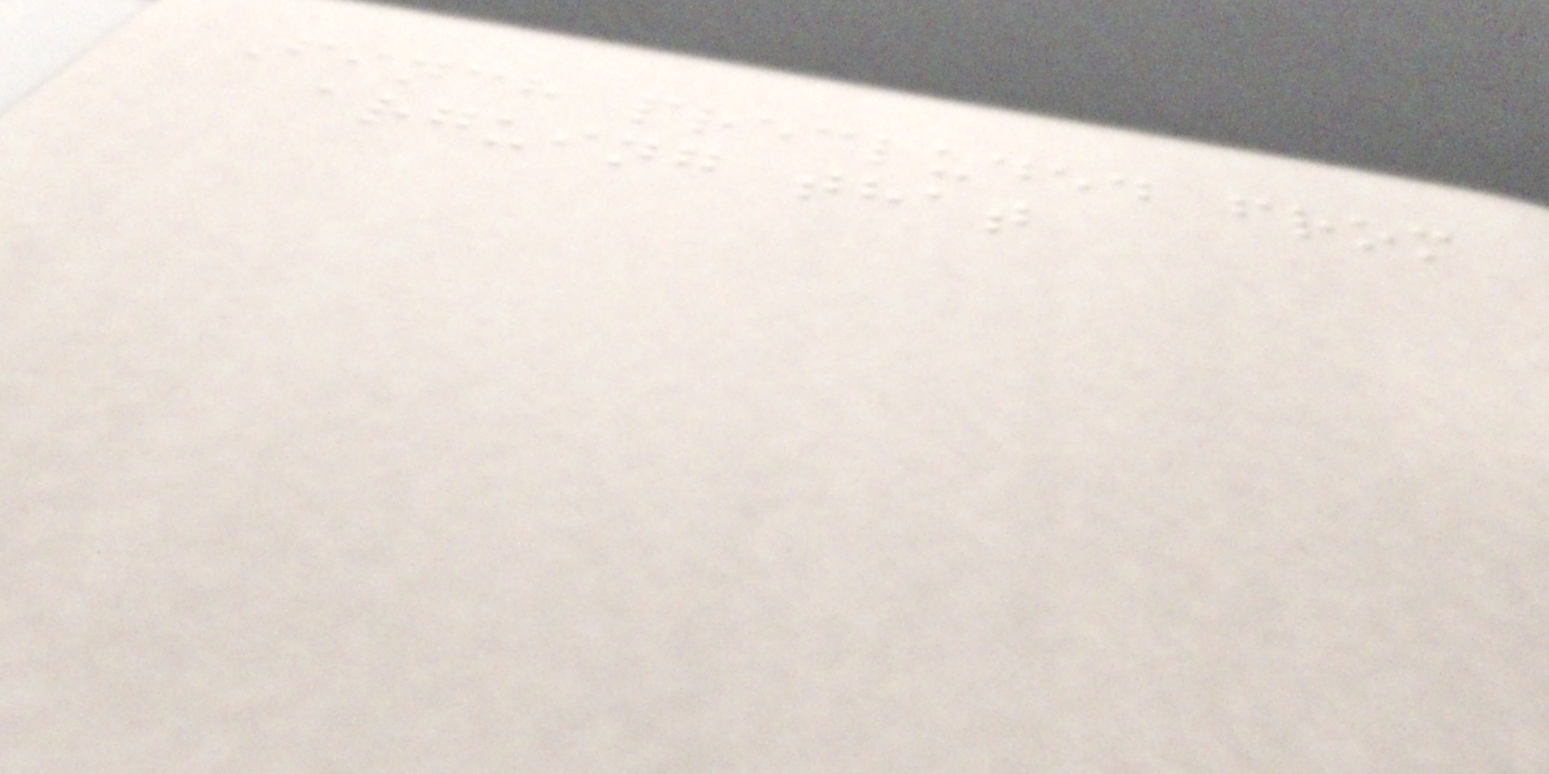Finch precluded from
arguing that
